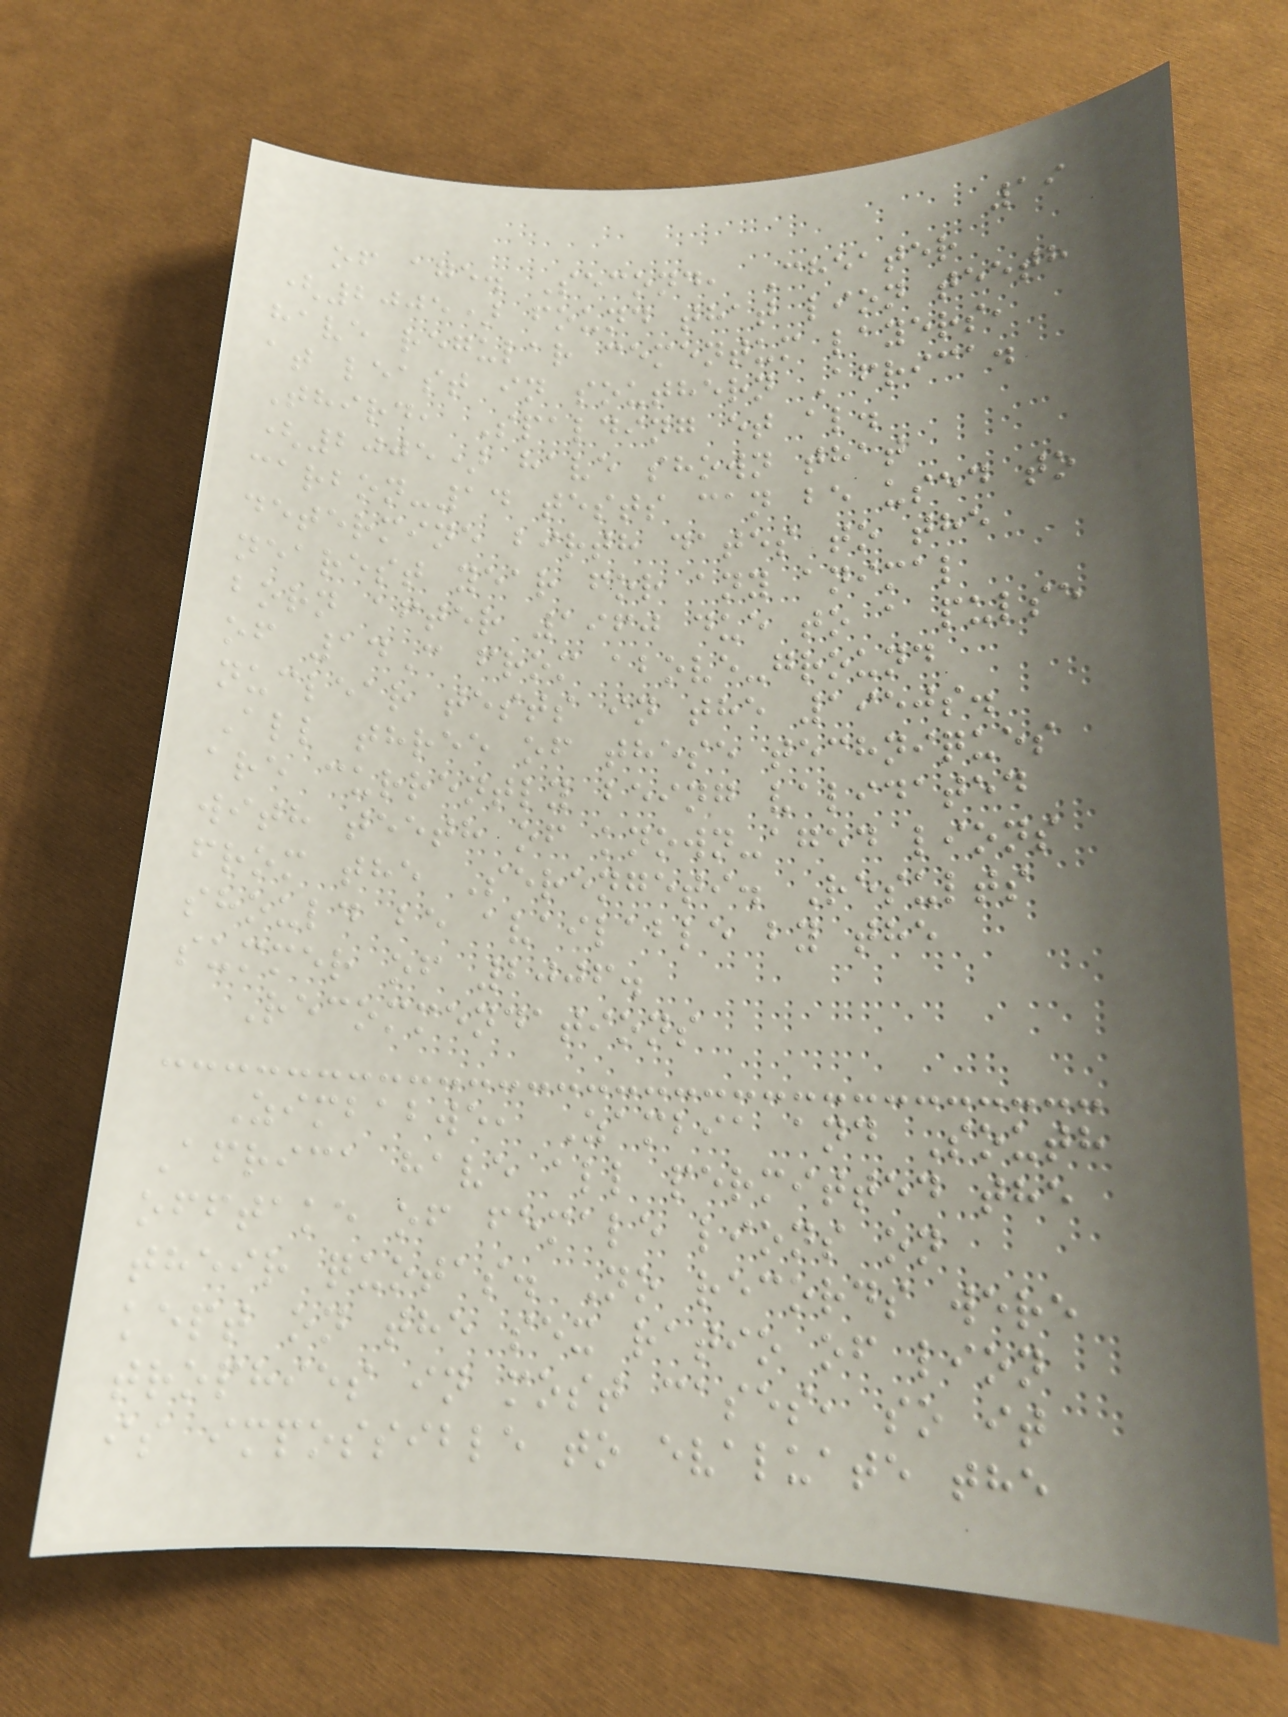19
of age. Second, Cheater
(2005) found that lion teeth
have regular cementum layers,
at least in southern Africa.
Third, Spalding et al.
(2005) have shown that
carbon-14 tests can be used to
determine birth dates to the
nearest year for any animal
born after 1960 due to a pulse
of 14C from above-ground
nuclear tests in the 1950s.
All three of these techniques
are currently being validated
with teeth of known-aged lions
from the Serengeti. Results
should be available by the
summer of 2006.
Recommendations
Zimbabwe, Zambia and South
Africa have all permitted the
offtake of female lions on
their quotas. No records were
kept on the sex ratio of lion
trophies in most cases, so it
is impossible to evaluate the
